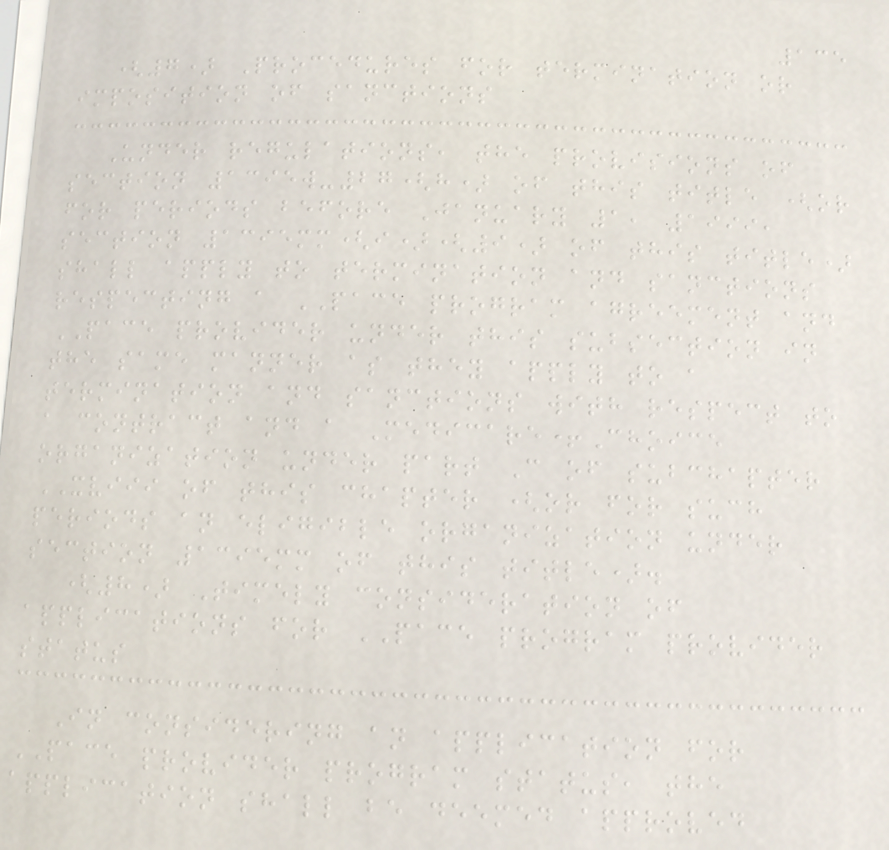135
(7) Procedures for termination or
imposition of sanctions
Under regulations, the provisions of
section 1395w-27(h) of this title (or
for periods before January 1, 1999,
section 1395mm(i)(9) of this title)
shall apply to termination and sanctions
respecting a PACE program agreement and
PACE provider under this subsection in
the same manner as they apply to a
termination and sanctions with respect to
a contract and a Medicare+Choice
organization under part C of subchapter
XVIII of this chapter (or for such
periods an eligible organization under
section 1395mm of this title).
(8) Timely consideration of
applications for PACE program provider
status
In considering an application for
PACE provider program status, the
application shall be deemed approved
